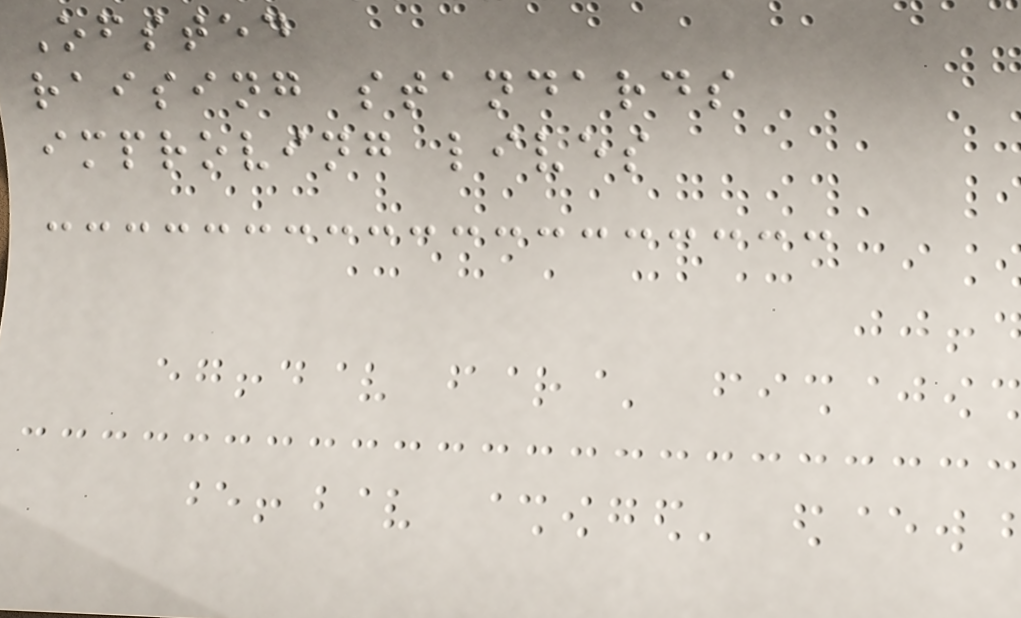Ofsted
raising standards
improving lives
